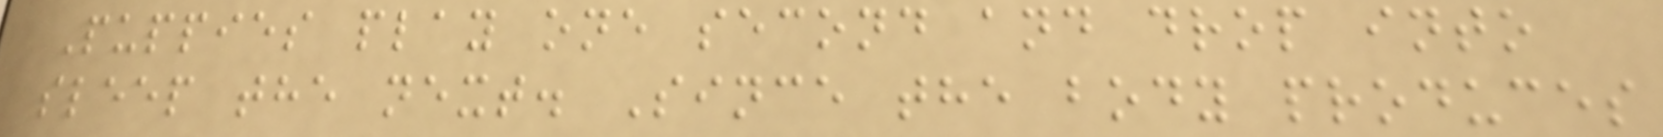Puppies play one second and drop into
sleep the next. Since the body produces
